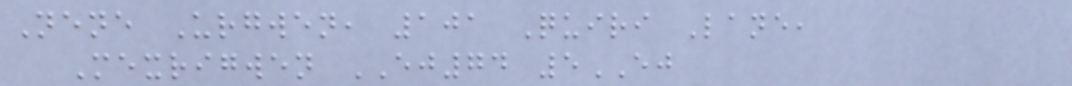Nene Urgwen, 101 Quiri Lane,
Mexrigwen EJ74 5EJ
